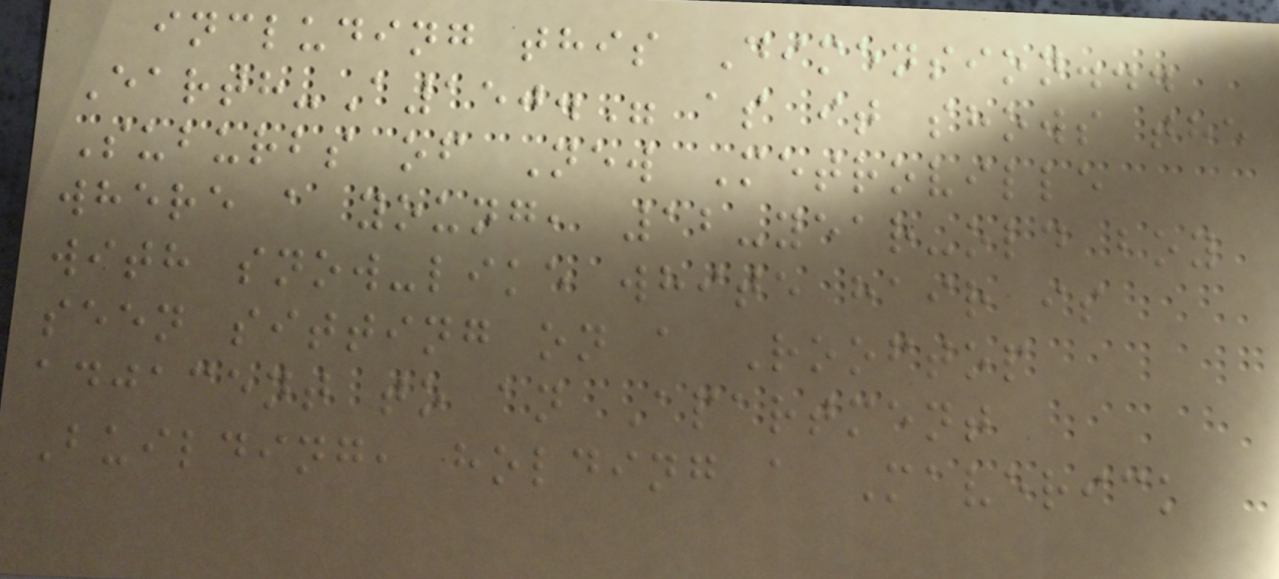including this Dimension...
Earth-A150." as it shows the
Suburbs of New Metroville
where a young, 12-year-old boy
with snow-like white hair is
seen sitting on a Rooftop
adjacent to an Apartment
Building, holding a Maverick
